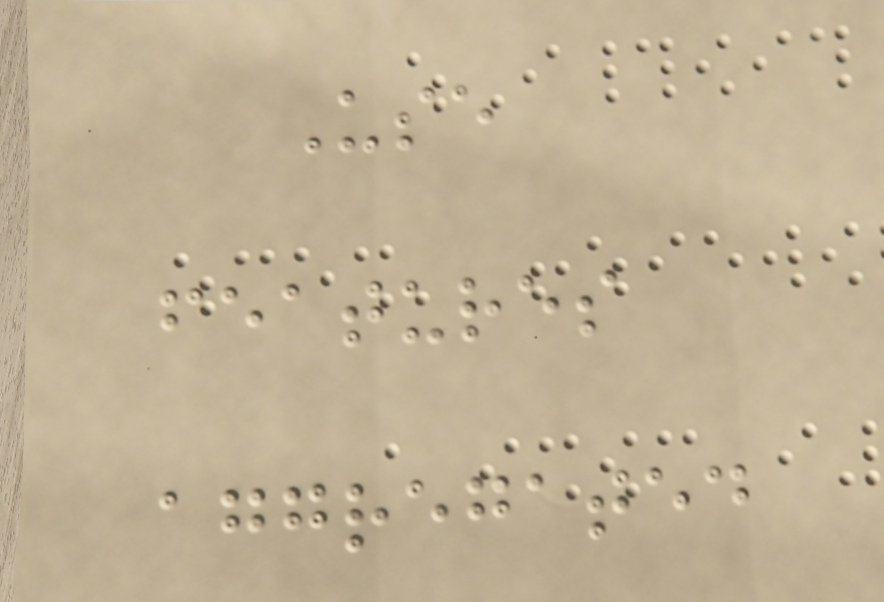Use
features
aggregated
